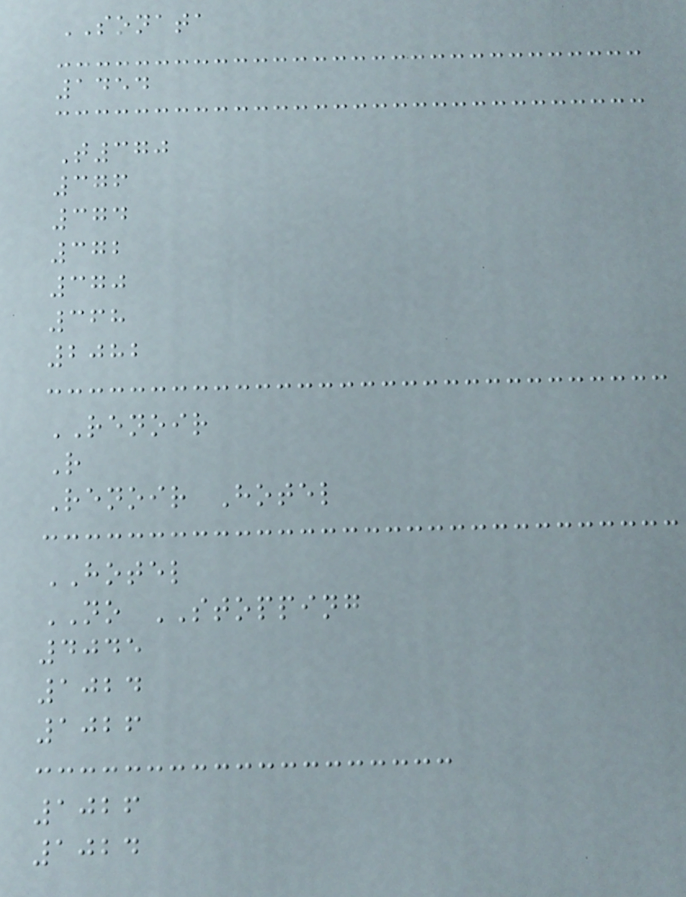SONATA
1454
T370
376
374
372
370
368
2082
RENOIR
R
Renoir Hotel
HOTEL
NO STOPPING
4045
1024
1026
1026
1024
